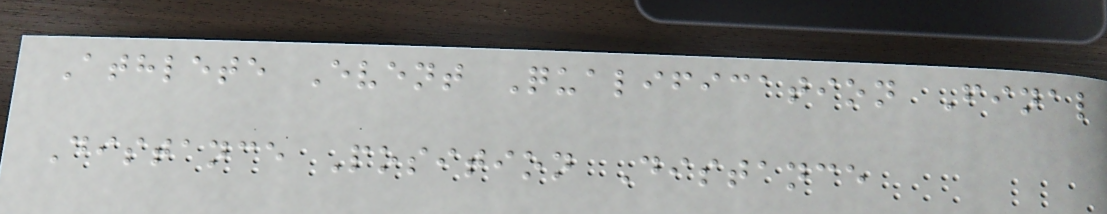Athlete Event Qualification Final
Distance Position Distance
